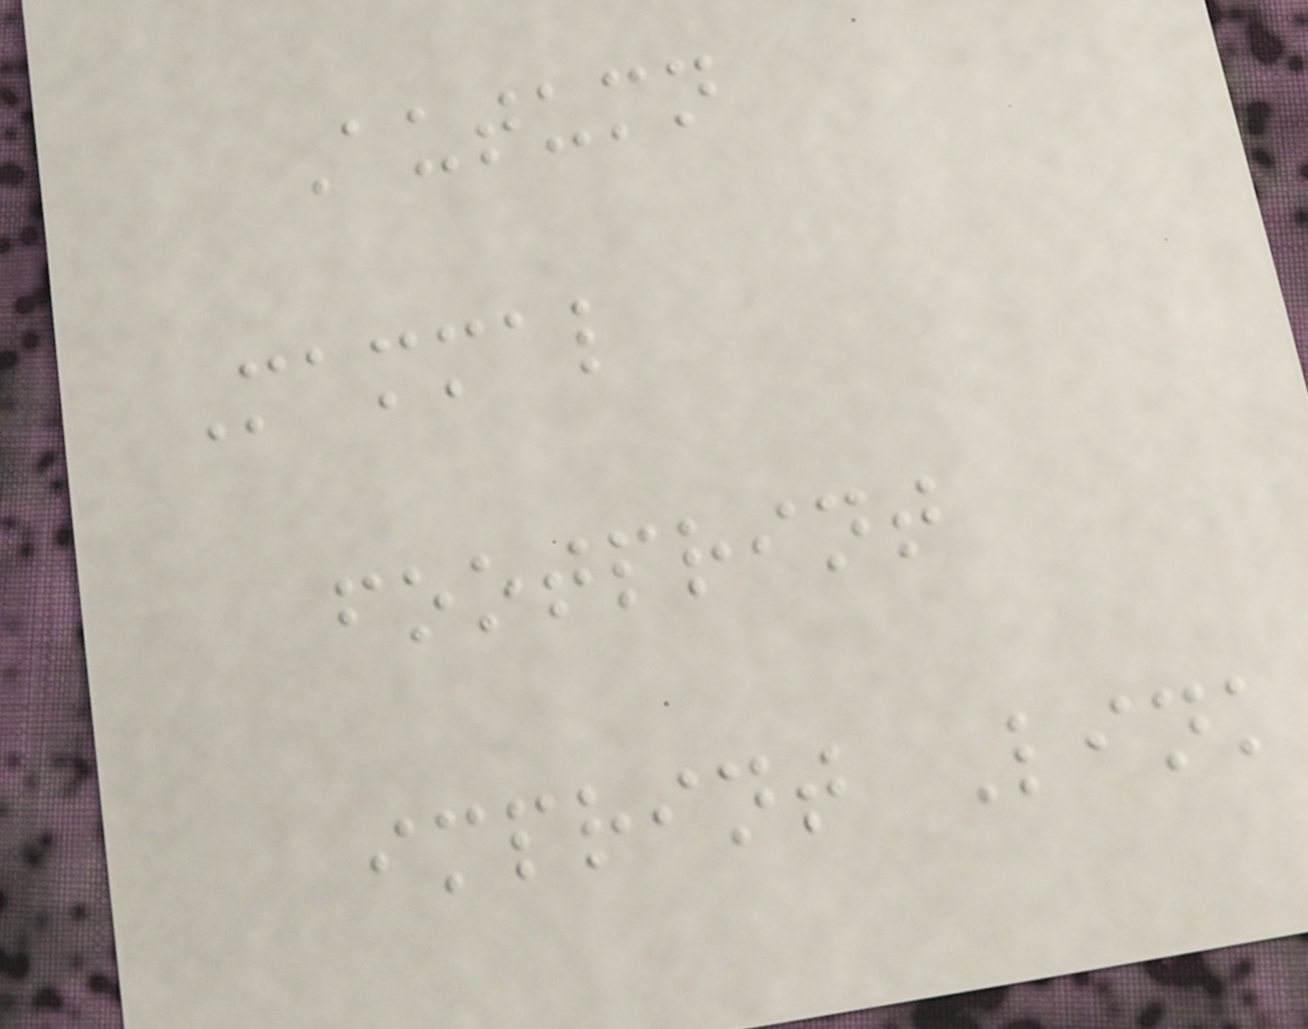Autumn
Mammal
footprint
imprint Link
